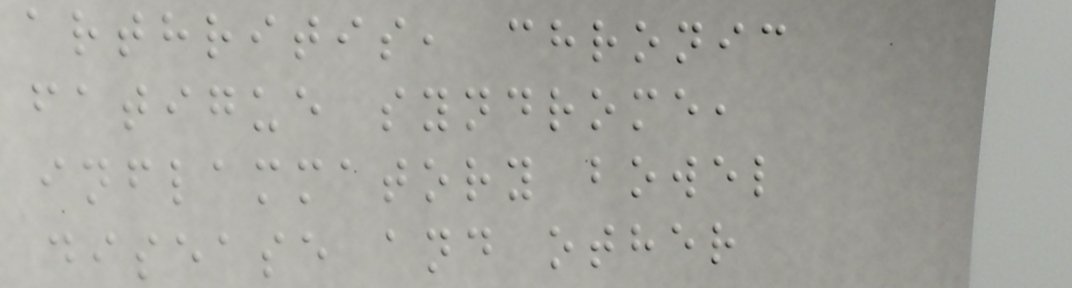arthritis, chronic
fatigue syndrome,
inflammatory bowel
disease and other
